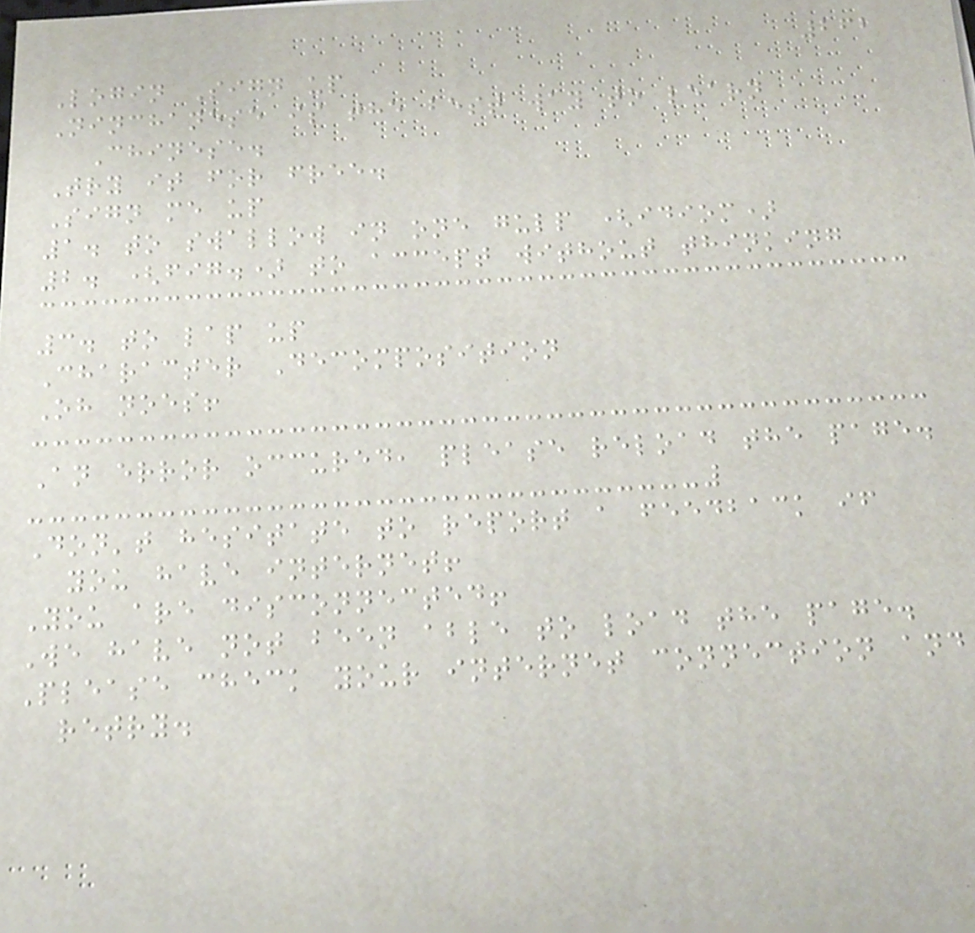262
Login Sign up
Ninchanese is the best way to learn
Chinese.
Try it for free.
Sign me up
1. to swallow in one gulp (idiom)
2. (fig.) to accept without thinking
3. to lap up
Character Decomposition
Oh noes!
An error occured, please reload the page.
Don't hesitate to report a feedback if
you have internet!
You are disconnected!
We have not been able to load the page.
Please check your internet connection and
retry.
